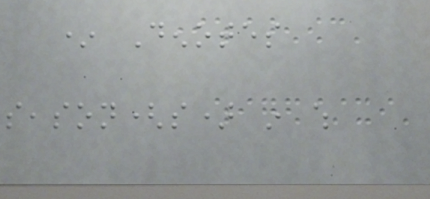* Denotes
season(s) in which
